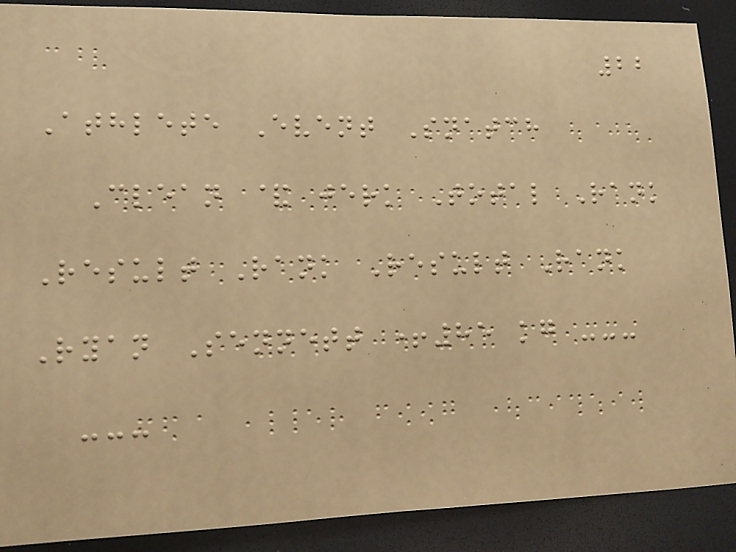22
Athlete Event Snatch
Clean & jerk Total Rank
Result Rank Result Rank
Ryan Sennett +85 kg ---
---
